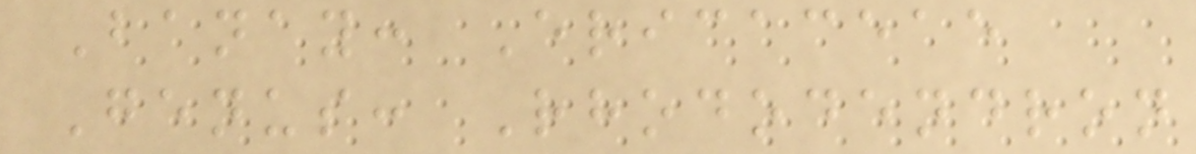Banay: Ericaceae
Genus: Rhododendron
